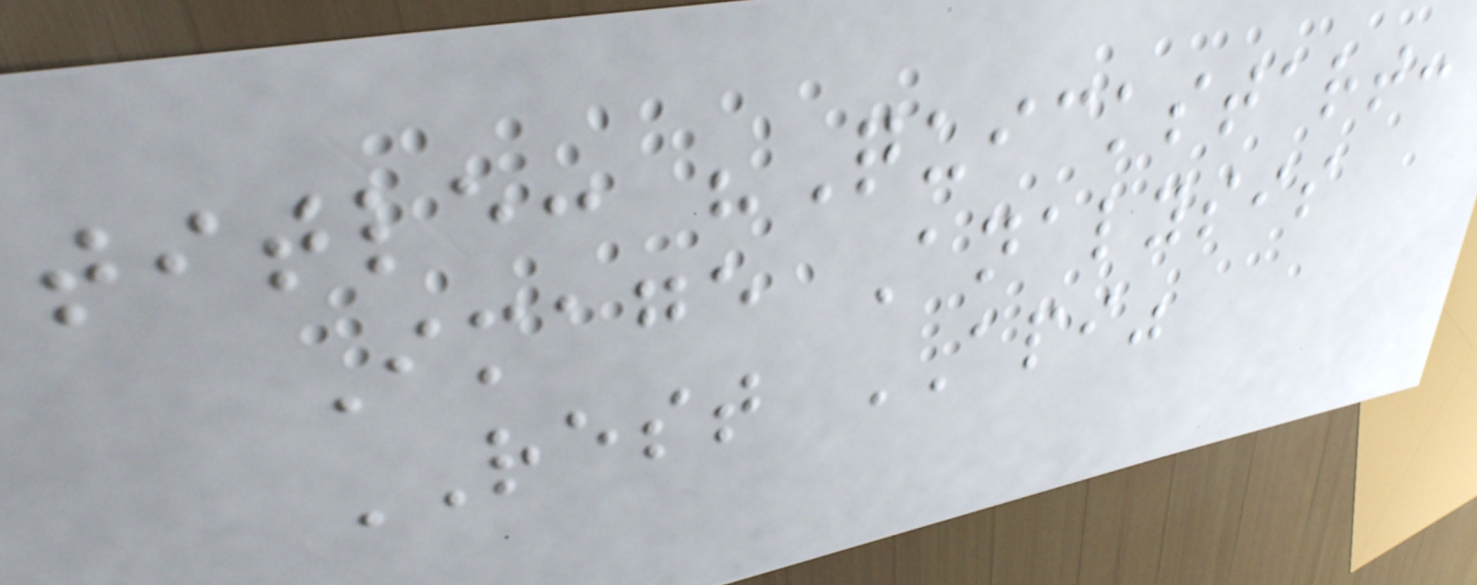title: "Quickstart:
Image Analysis
REST API"
